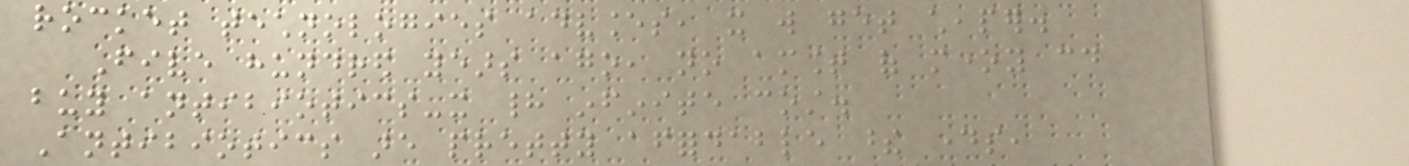rocket technologies advances, it will get cheaper.
Five hundred years ago, no amount of money could
buy antibiotics-it had infinite cost.
Antibiotics are pretty affordable these days,
